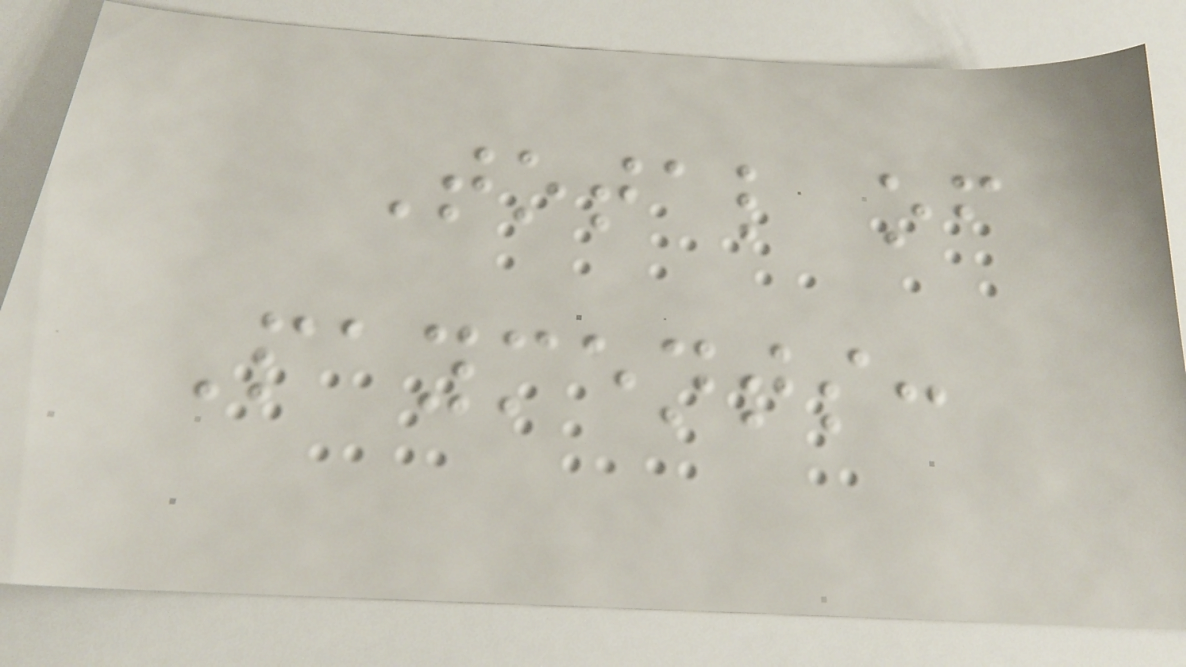Total of
Payments:
